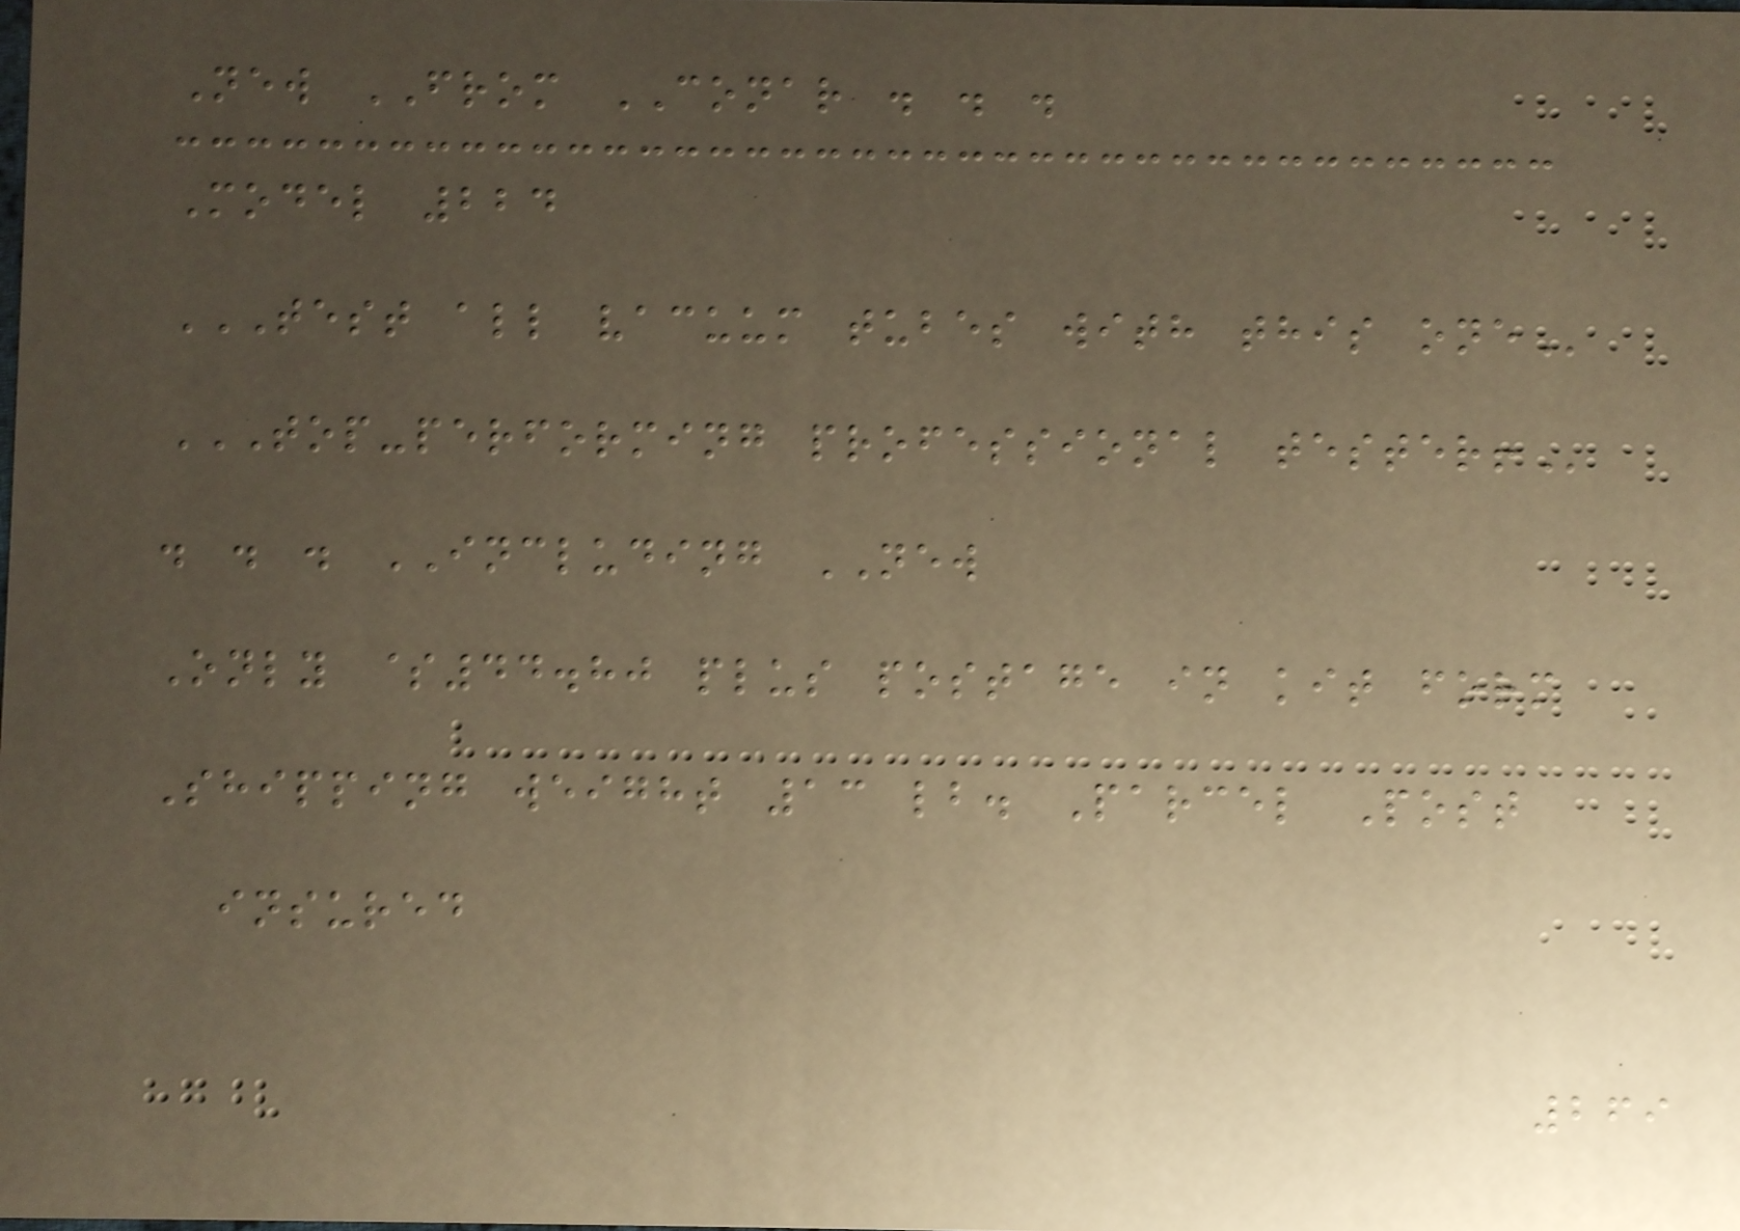New FROM CONAR . . .
Model 224
TEST ALL VACUUM TUBES WITH THIS ONE
TOP-PERFORMING PROFESSIONAL TESTER!
. . . INCLUDING NEW
Only $44.80 plus postage in kit form
Shipping weight 13 lb. Parcel Post
insured
269
